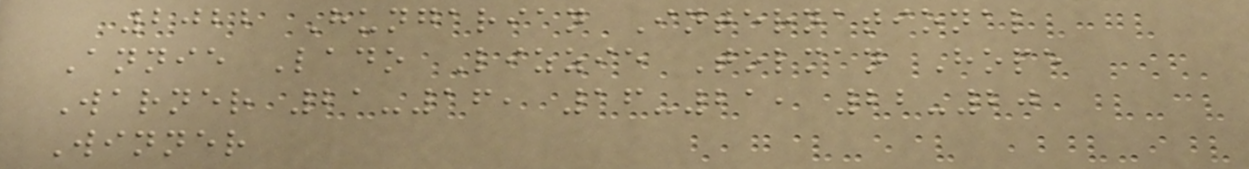2022 Hungarian International
Annie Lado Lizzie Tolman Hope
Warner 21-16, 16-21, 22-20
Winner
